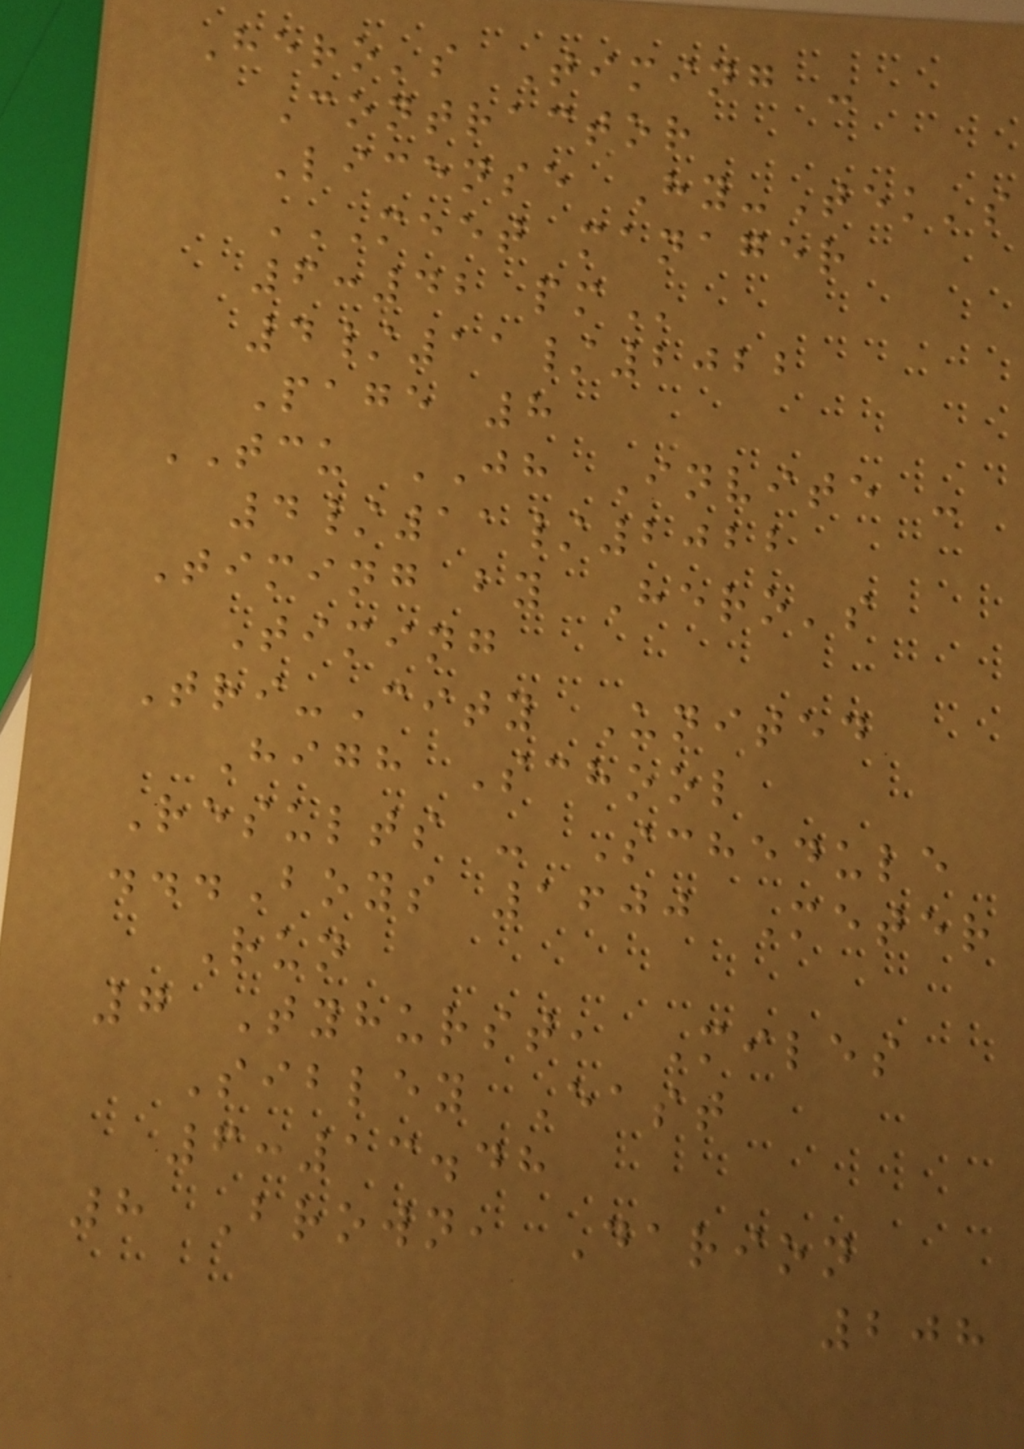Hero's Timing -
Contractor
License Hy-Tek's
MEET MANAGER
6:42 PM
4/11/2022
Page 8
TCU JH Invite -
4/11/2022
Timing by Hero's
Timing
Tri-City United
High School
Results - Schedule
...Boys 1600 Meter
Run
7 Tyhurst, Miles
Sibley East
6:13.48
8 Brown, Darion
208
